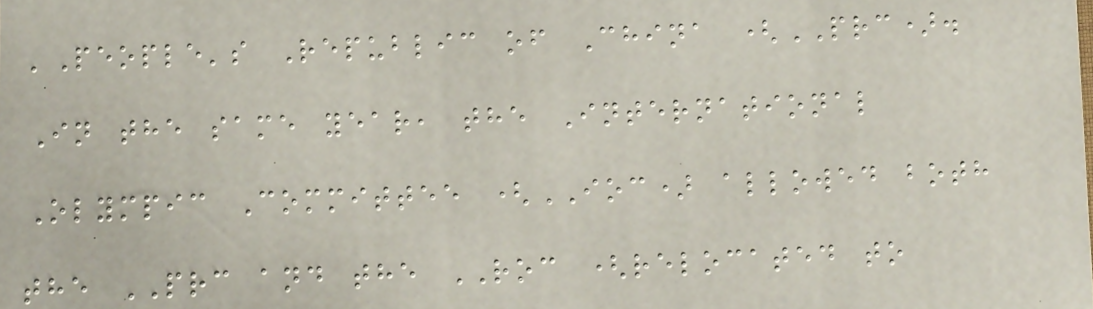'People's Republic of China (PRC).
In the same year, the International
Olympic Committee (IOC) allowed both
the PRC and the ROC (relocated to
